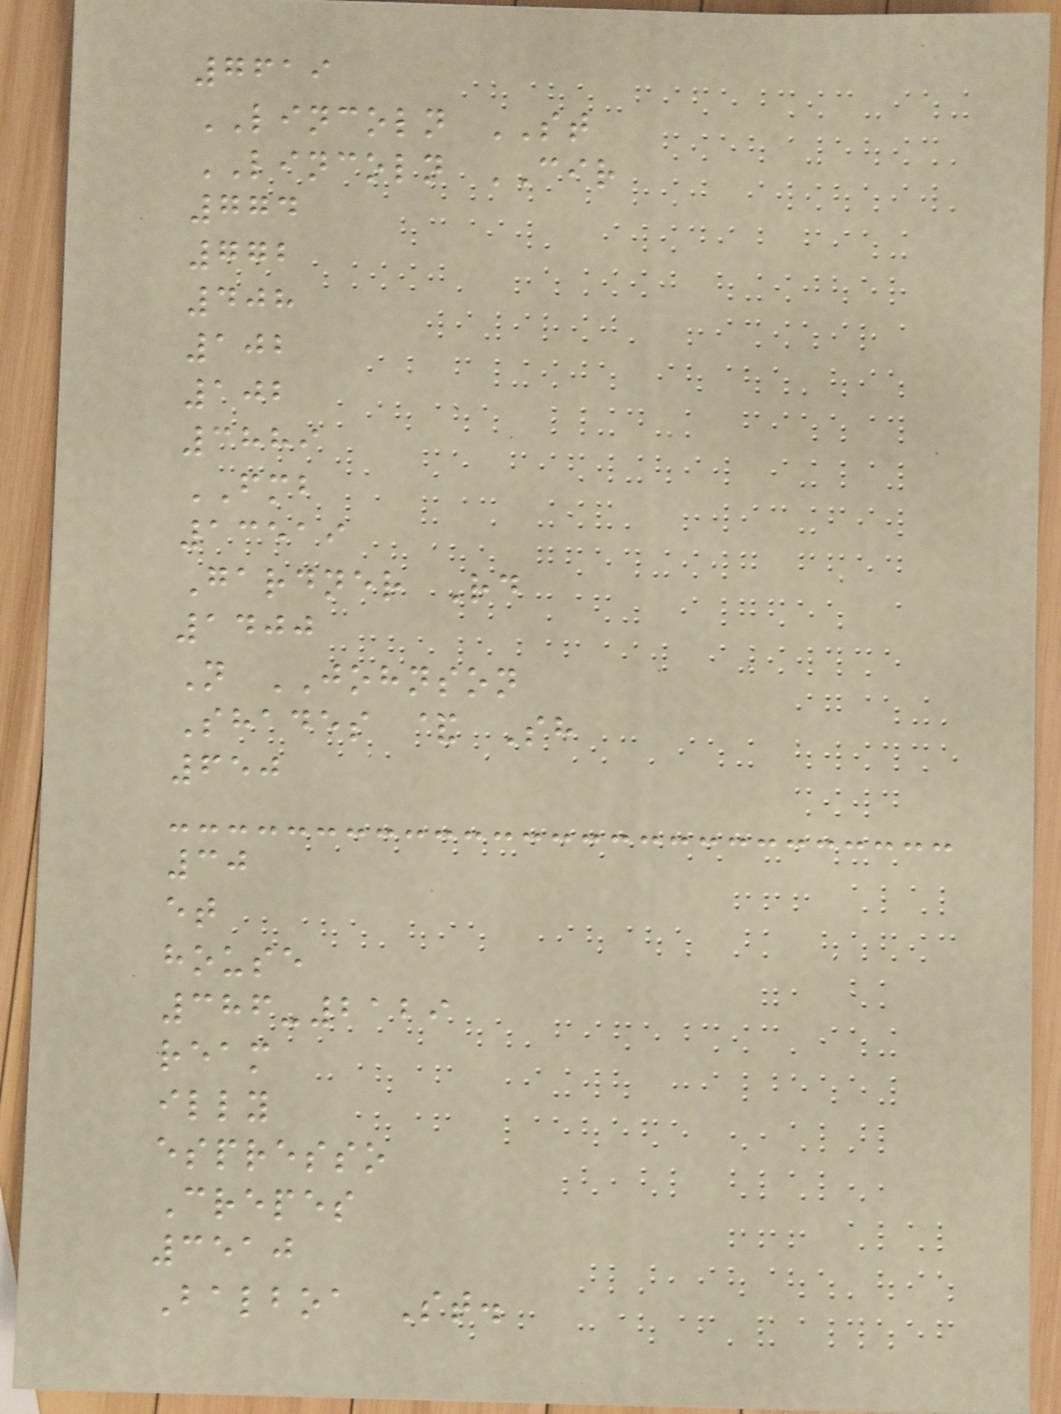7619
LINCOLN ST
LINCOLN CIR
774
772
408
102
102
3889
FMB
13519
Gardner Rd
1400
N JOHNSON
Shades & Sh
650
30
et
house
386-2129
ream
illy
espresso
Crepes
3510
Balboa St.
